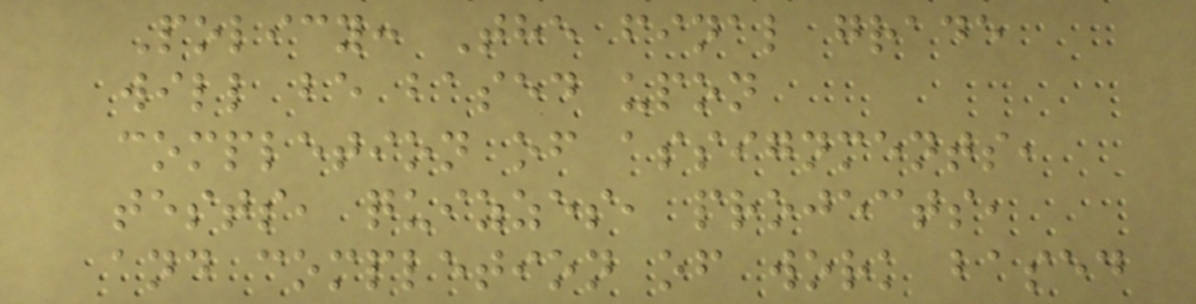Policy: The final grade
will be based upon
completion of assignments,
tests, quizzes, projects,
and completion of work based
